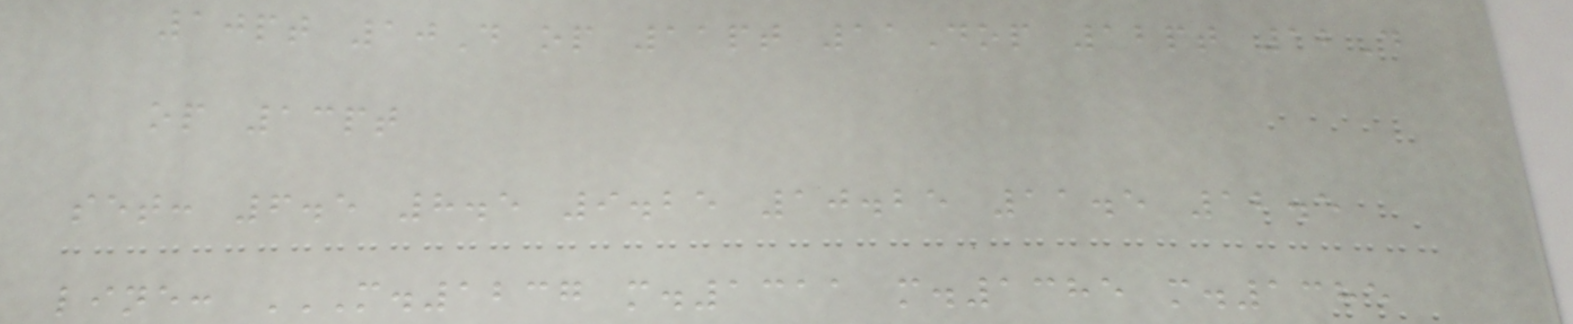10pt 10D op 11pt 11Dop 12pt 12D
op 13pt
set: 6.5 8.5 9.25 10.25 11.5 12.5
line: M.1237 M.1311 M.1385 M.1385
